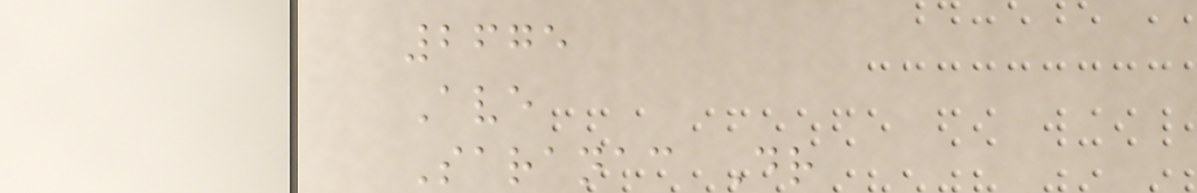2675
Ave
Saranac Dr
